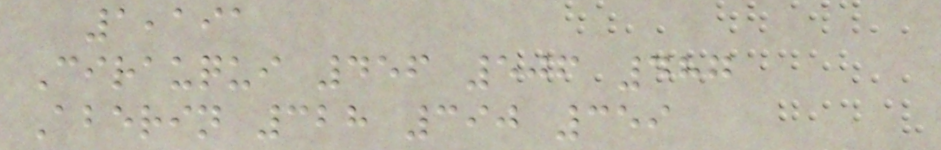1,191
Cirauqui 456 506 487
Aberin 328 390 359
